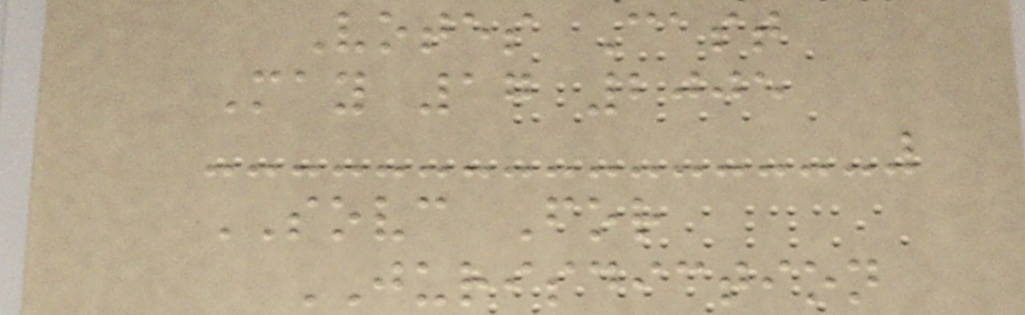Votes Cast
May 17 2005
SOVC For
JURISDICTION
